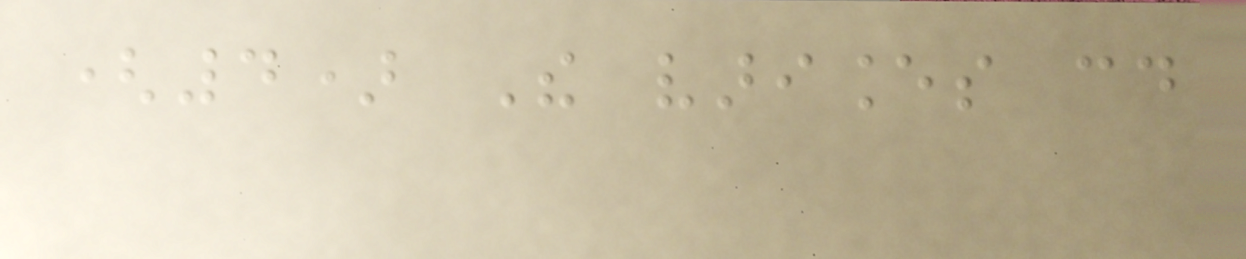(4) The variances could
